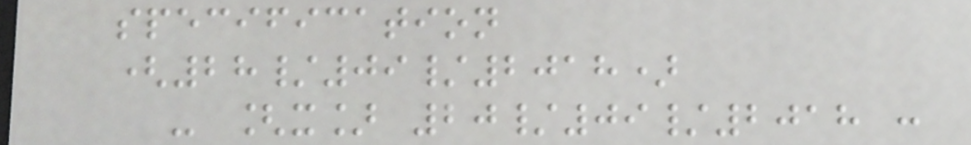specification
(28/09/2018)
- [x] 20/09/2018 :
